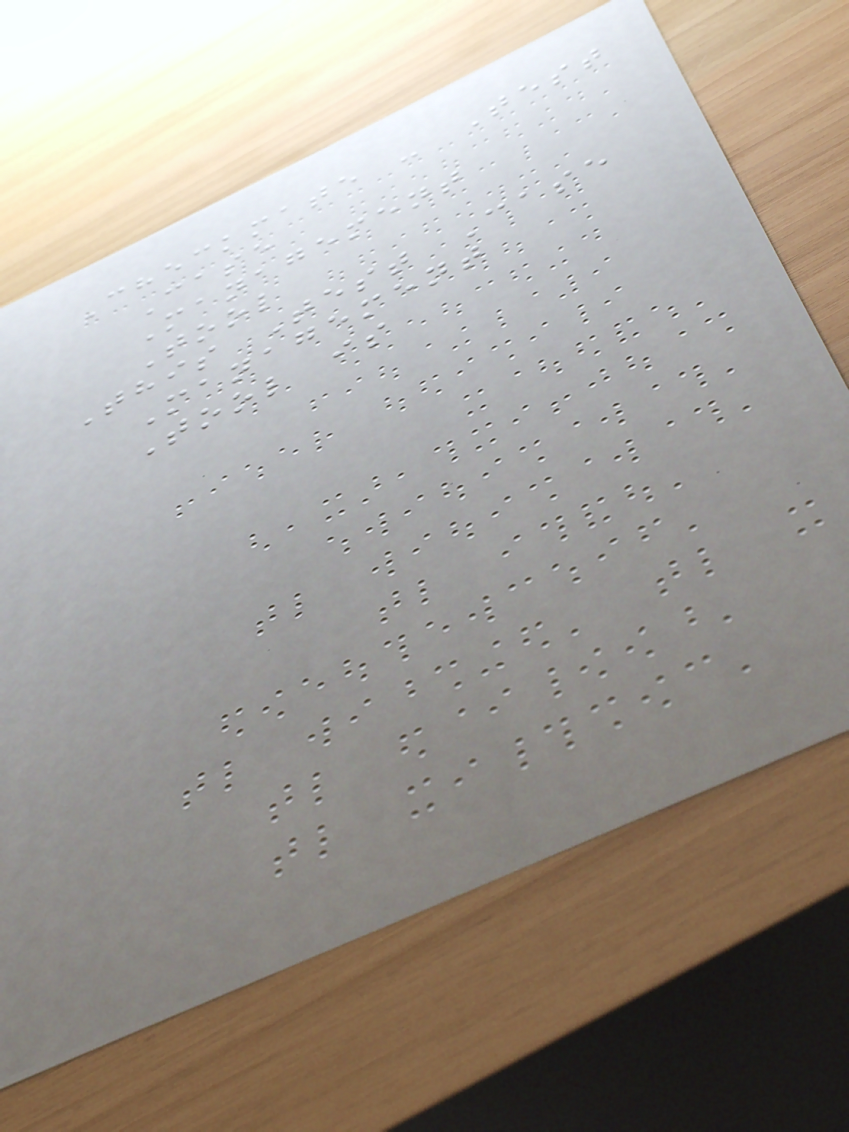Checkmate - Test
Case
Management
Tool
This Test Case
Management
Tool is
